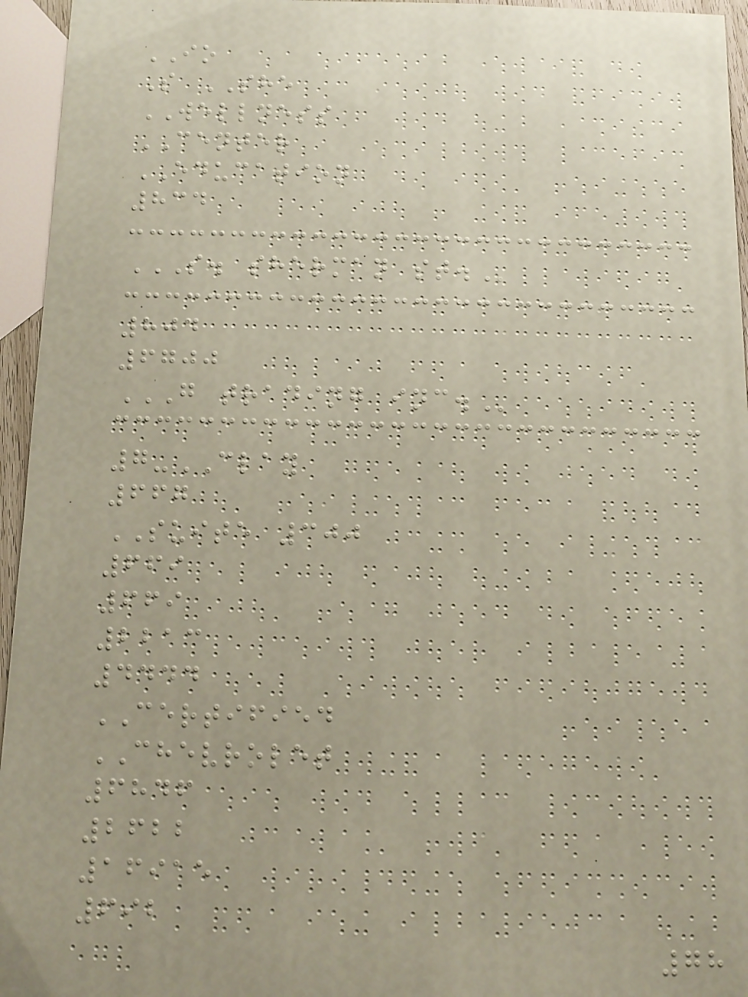IO
S SHE
WELLNESS
CENTER
EDUCATION
834
S. SHERMAN ST.
804
6700
G TRADING INC.
7-CLAY
667
SUITE 300
669
669
2213
4444
CERTIFIED
CHEVROLET
6846
2622
16915
692
78
